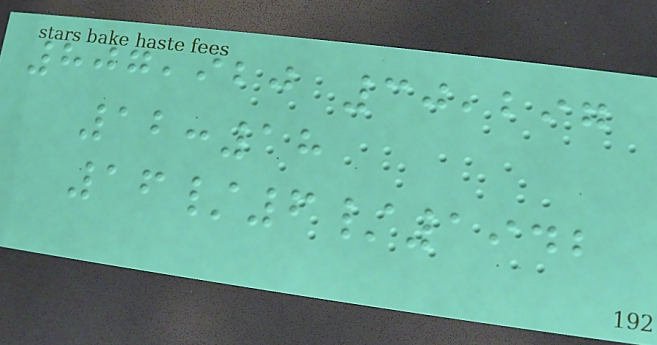807,920 30,297
12:18
16/6/1942
